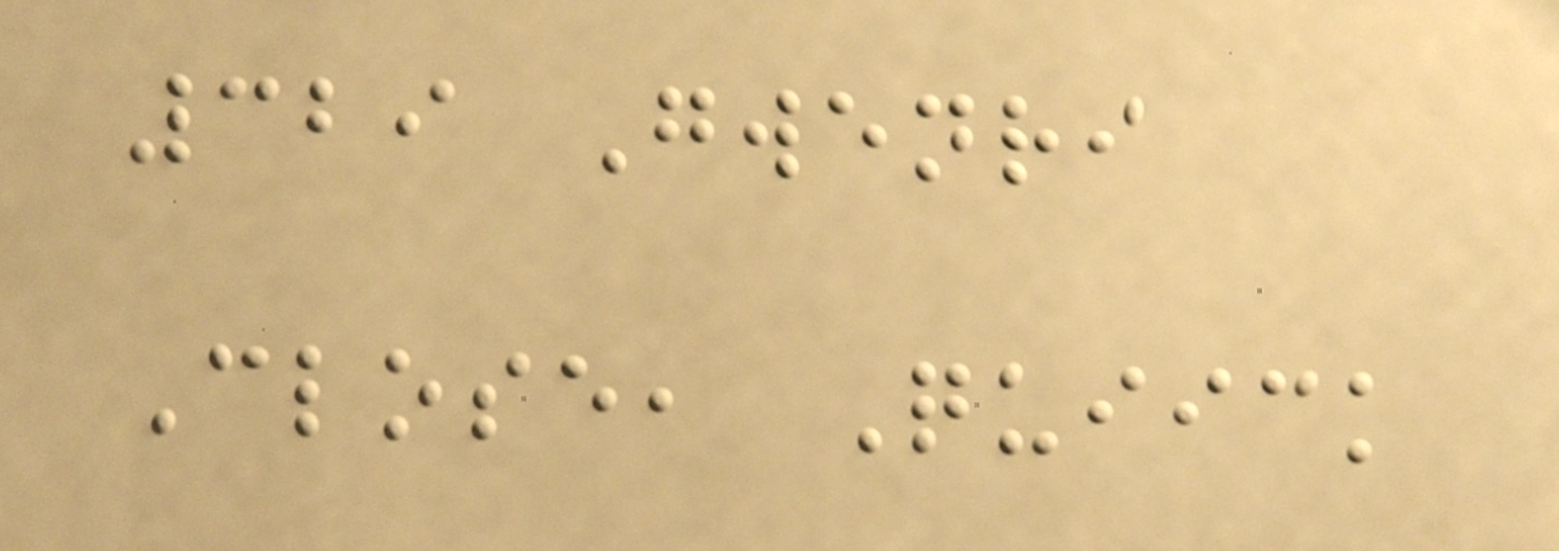329 Gwenri
Close, Quiick
